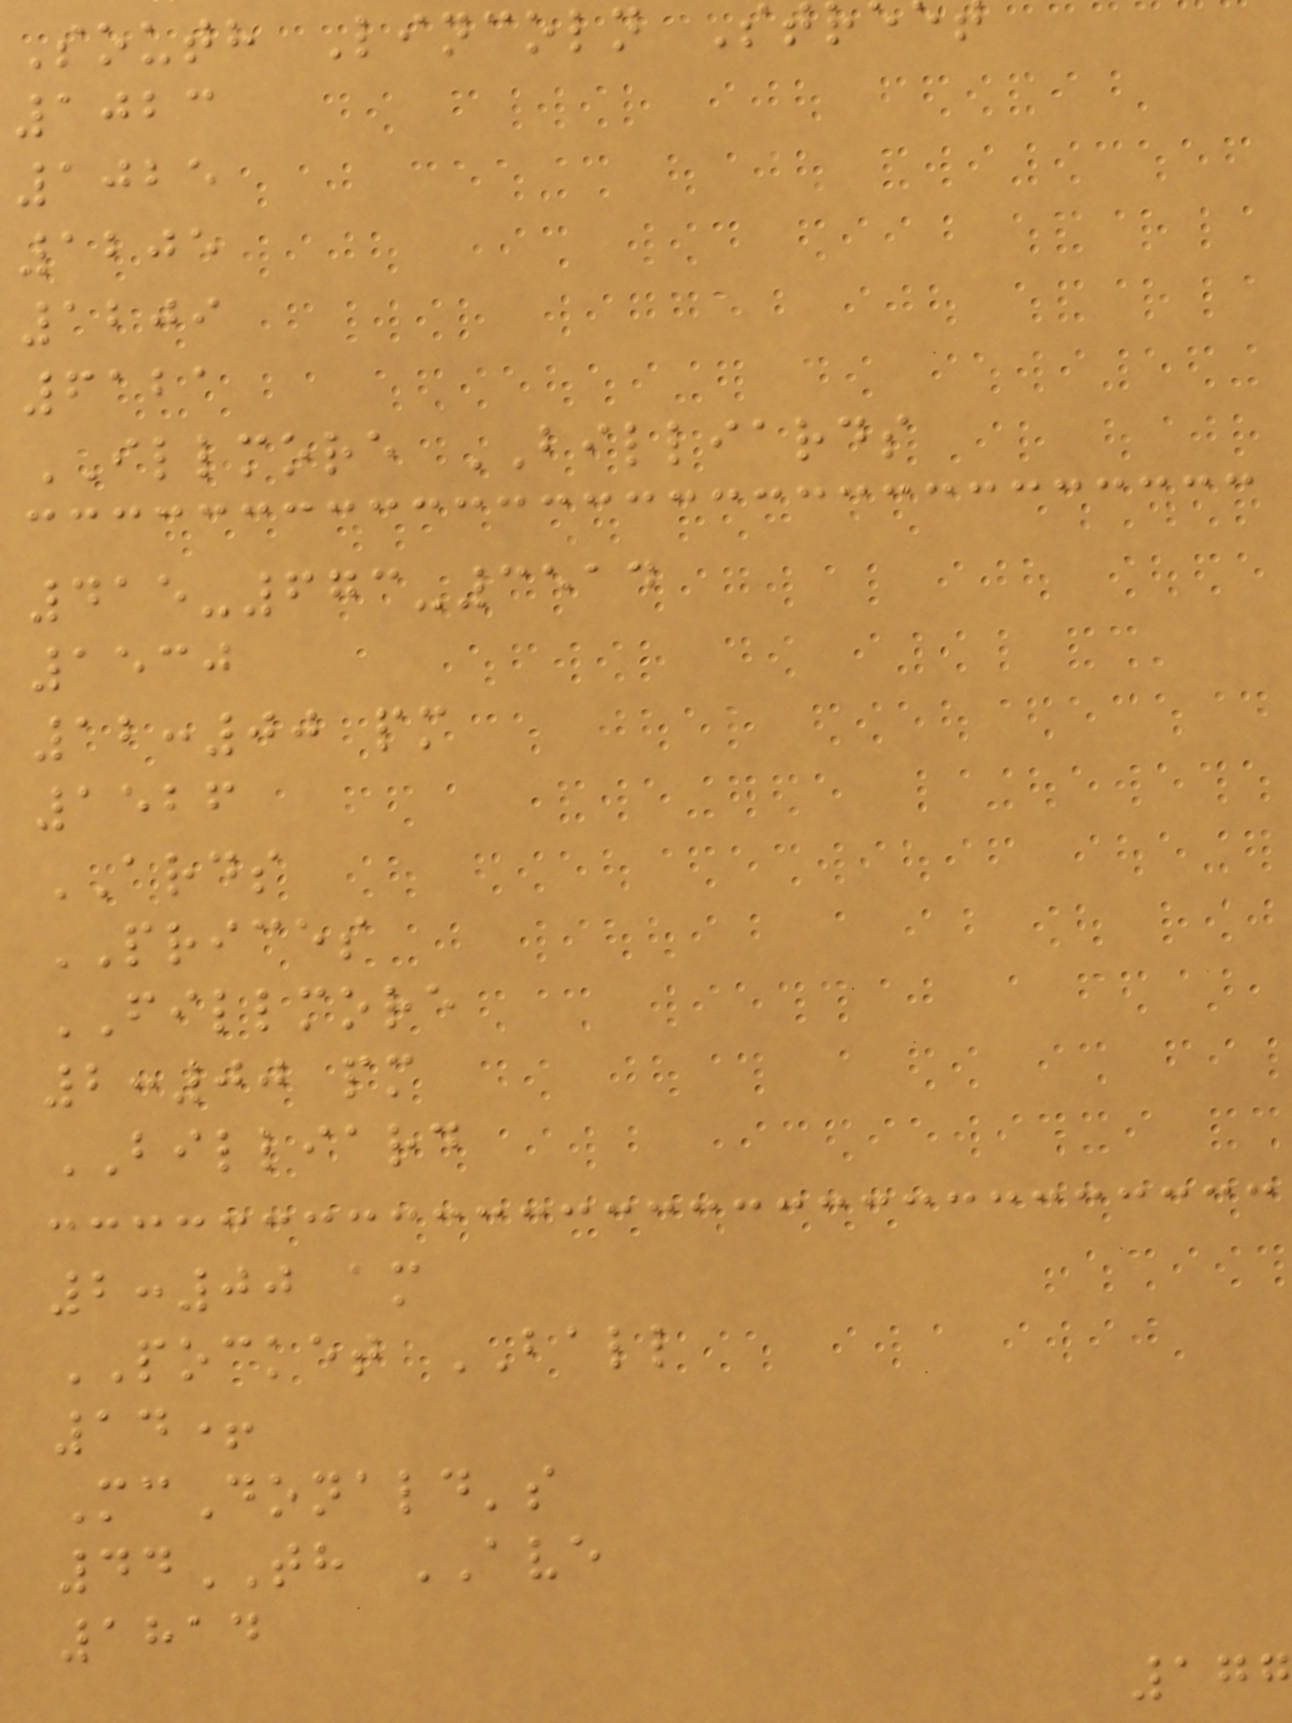South Lincoln St
1023
1025
1205
1209
6121
ILLMORE BILLIARDS
415-673-3514
1530
12:00 pm
1526
ARDS
PRICES
FILLMORE
2:00 pm
BILLIARD
2:00 am
POCKET BALL
14+
McDonald's
44TH AVE
1814
177
